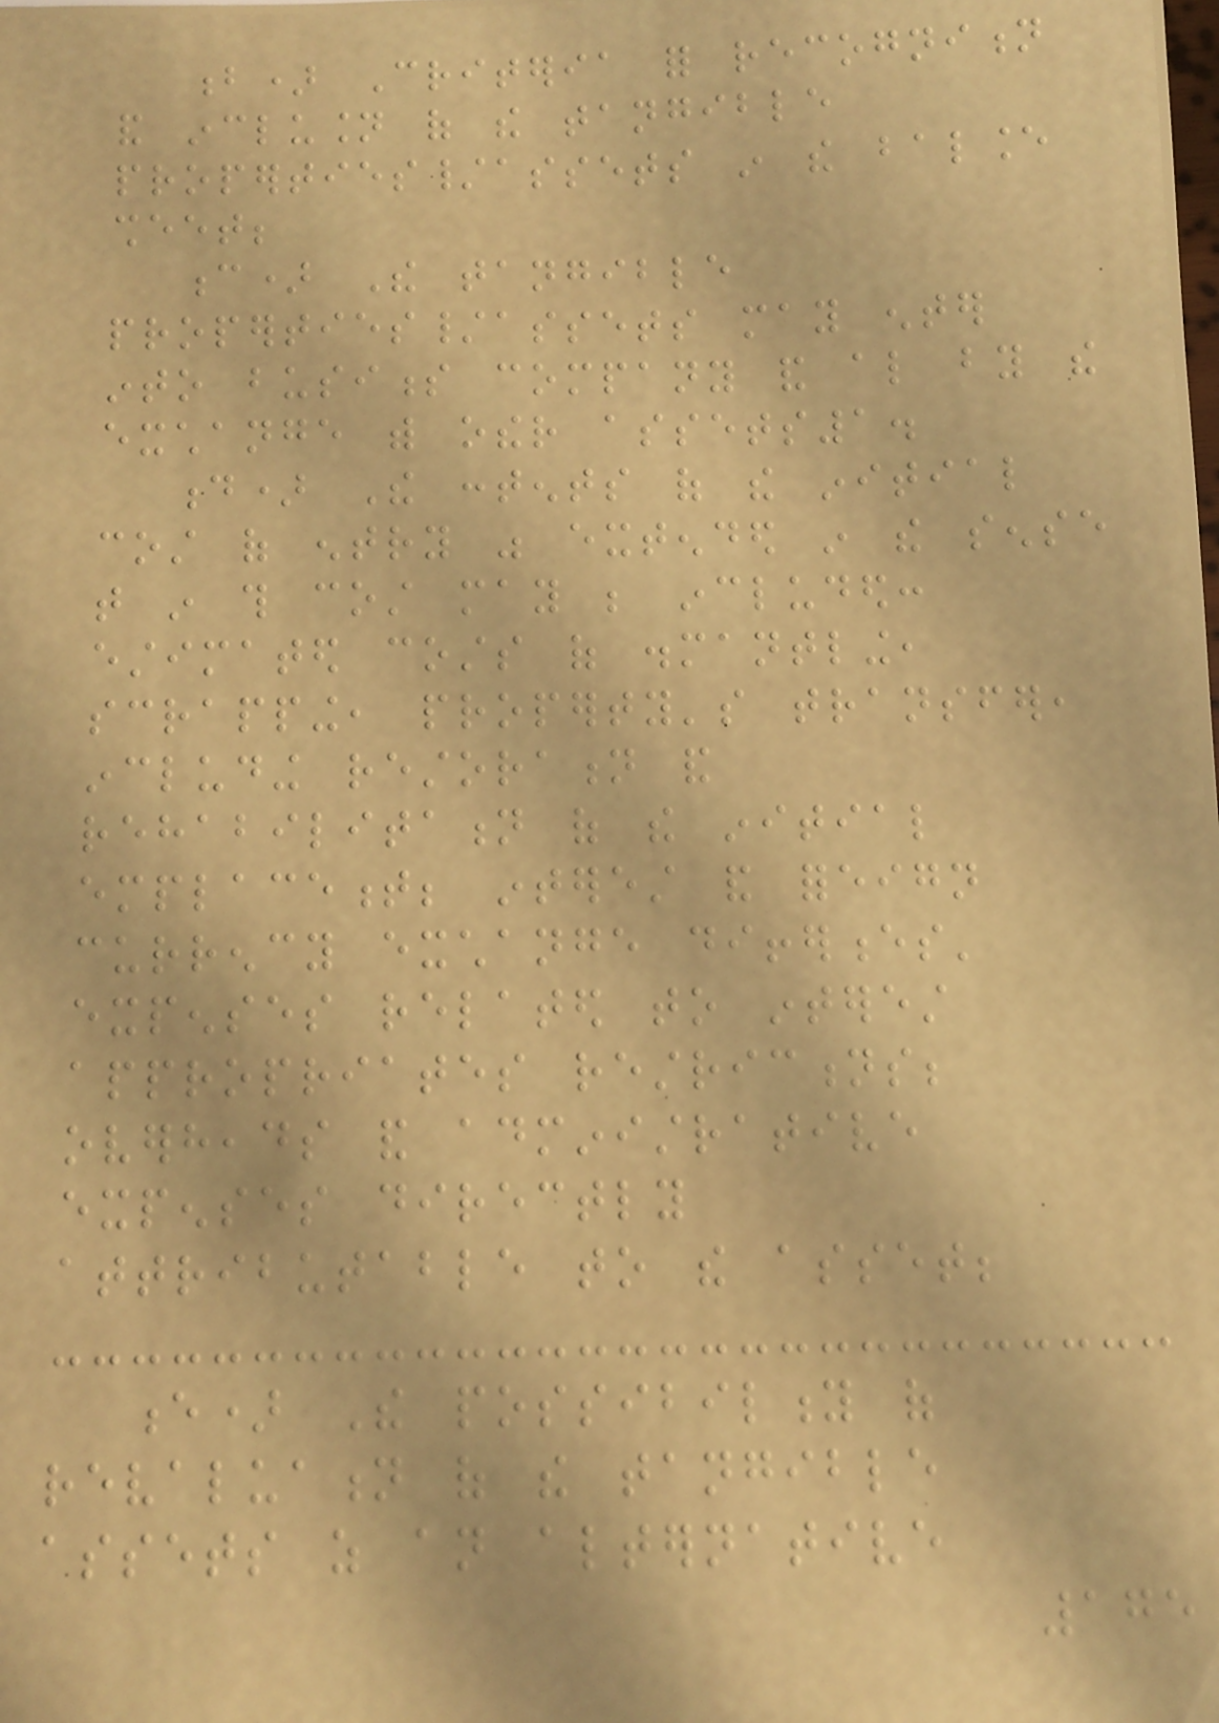b) Criteria for recognition
and inclusion of the tangible
properties/assets in the balance
sheet;
c) The tangible
properties/assets may enter
into business company and also by the
exchange with other assets1.
d) The contents of the initial
cost of entry was extended in the sense
that in this cost may be included:
estimated costs of dismantling,
scrapping, property's transfer,
including restoration and
rehabilitation of the initial
emplacement; interest and foreign
currency exchange differences'
expenses related to interest
appropriates restrictions;
overheads and administrative
expenses directly
attributable to the asset;
e) The possibility of
revaluation of the tangible
assets as an alternative
175
